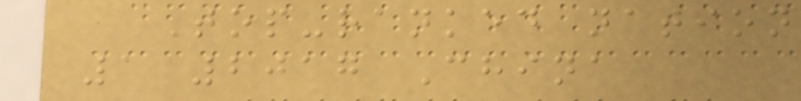Top-ranked nation
1 2017 China
